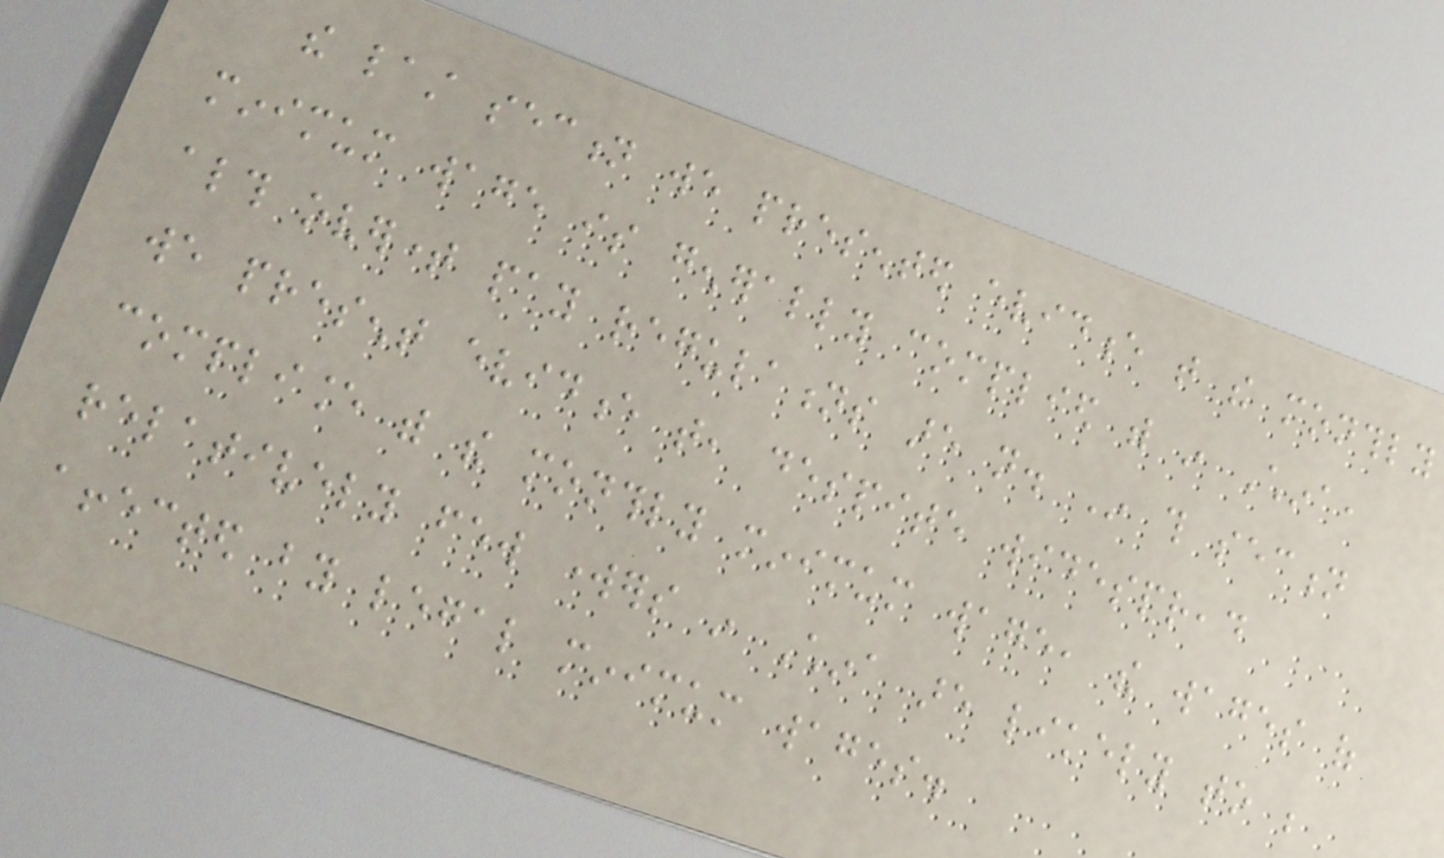the last section we presented evidence that the monthly
minimum wage is generally complied with in China,
although overtime pay regulations are not. In this section
we present evidence that, despite widespread
compliance with the monthly minimum wage, the wages of
relatively few workers in China are likely to be
affected by legal minimum wages.
